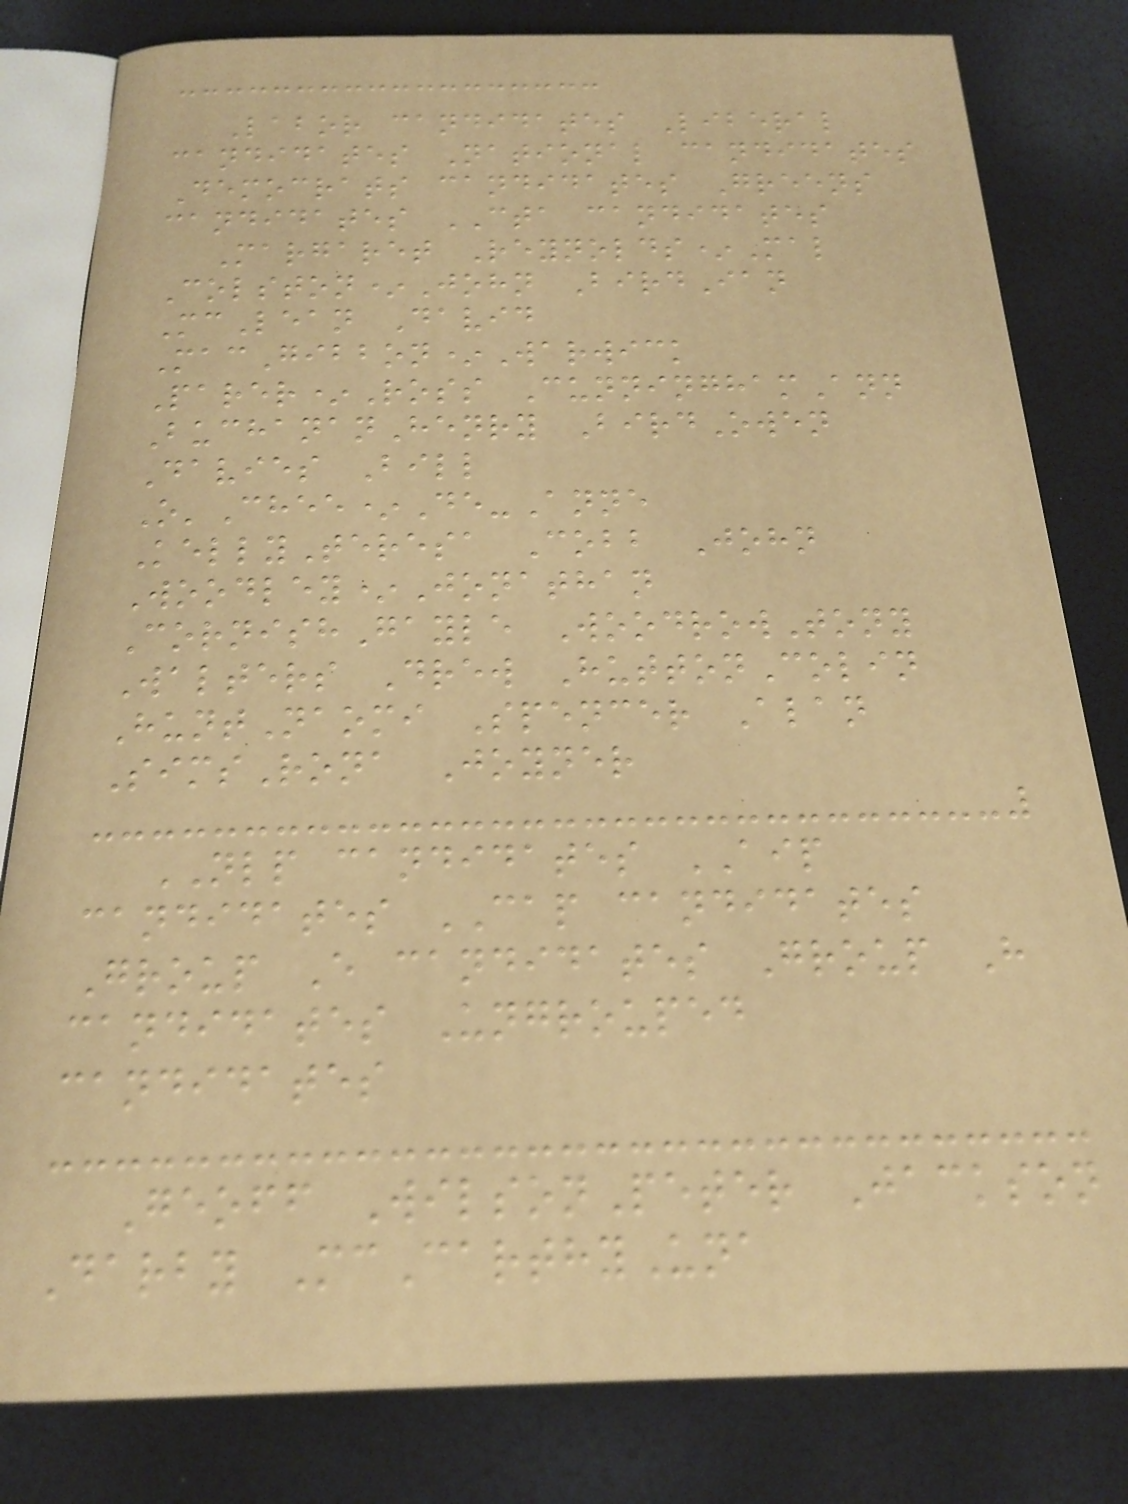Labor candidates Liberal
candidates National candidates
Democrats candidates Greens
candidates CTA candidates
Margaret Reynolds*Mal
Colston*John BirdIan
McLean David
MacGibbon*Warwick
Parer*Ross CunninghamAnn
BuchananHenry BirdOwen
Davies Bill
O'Chee*De-Anne
KellyTeresa Cobb John
Woodley*Jonathan
CornishGayle WoodrowTony
Walters Drew HuttonColin
HuntNaomi Spencer Alan
SimsRona Joyner
NLP candidates AIP
candidates CAP candidates
Group E candidates Group H
candidates Ungrouped
candidates
Geoff WilsonPeter Jackson
Darby McCarthyUna
